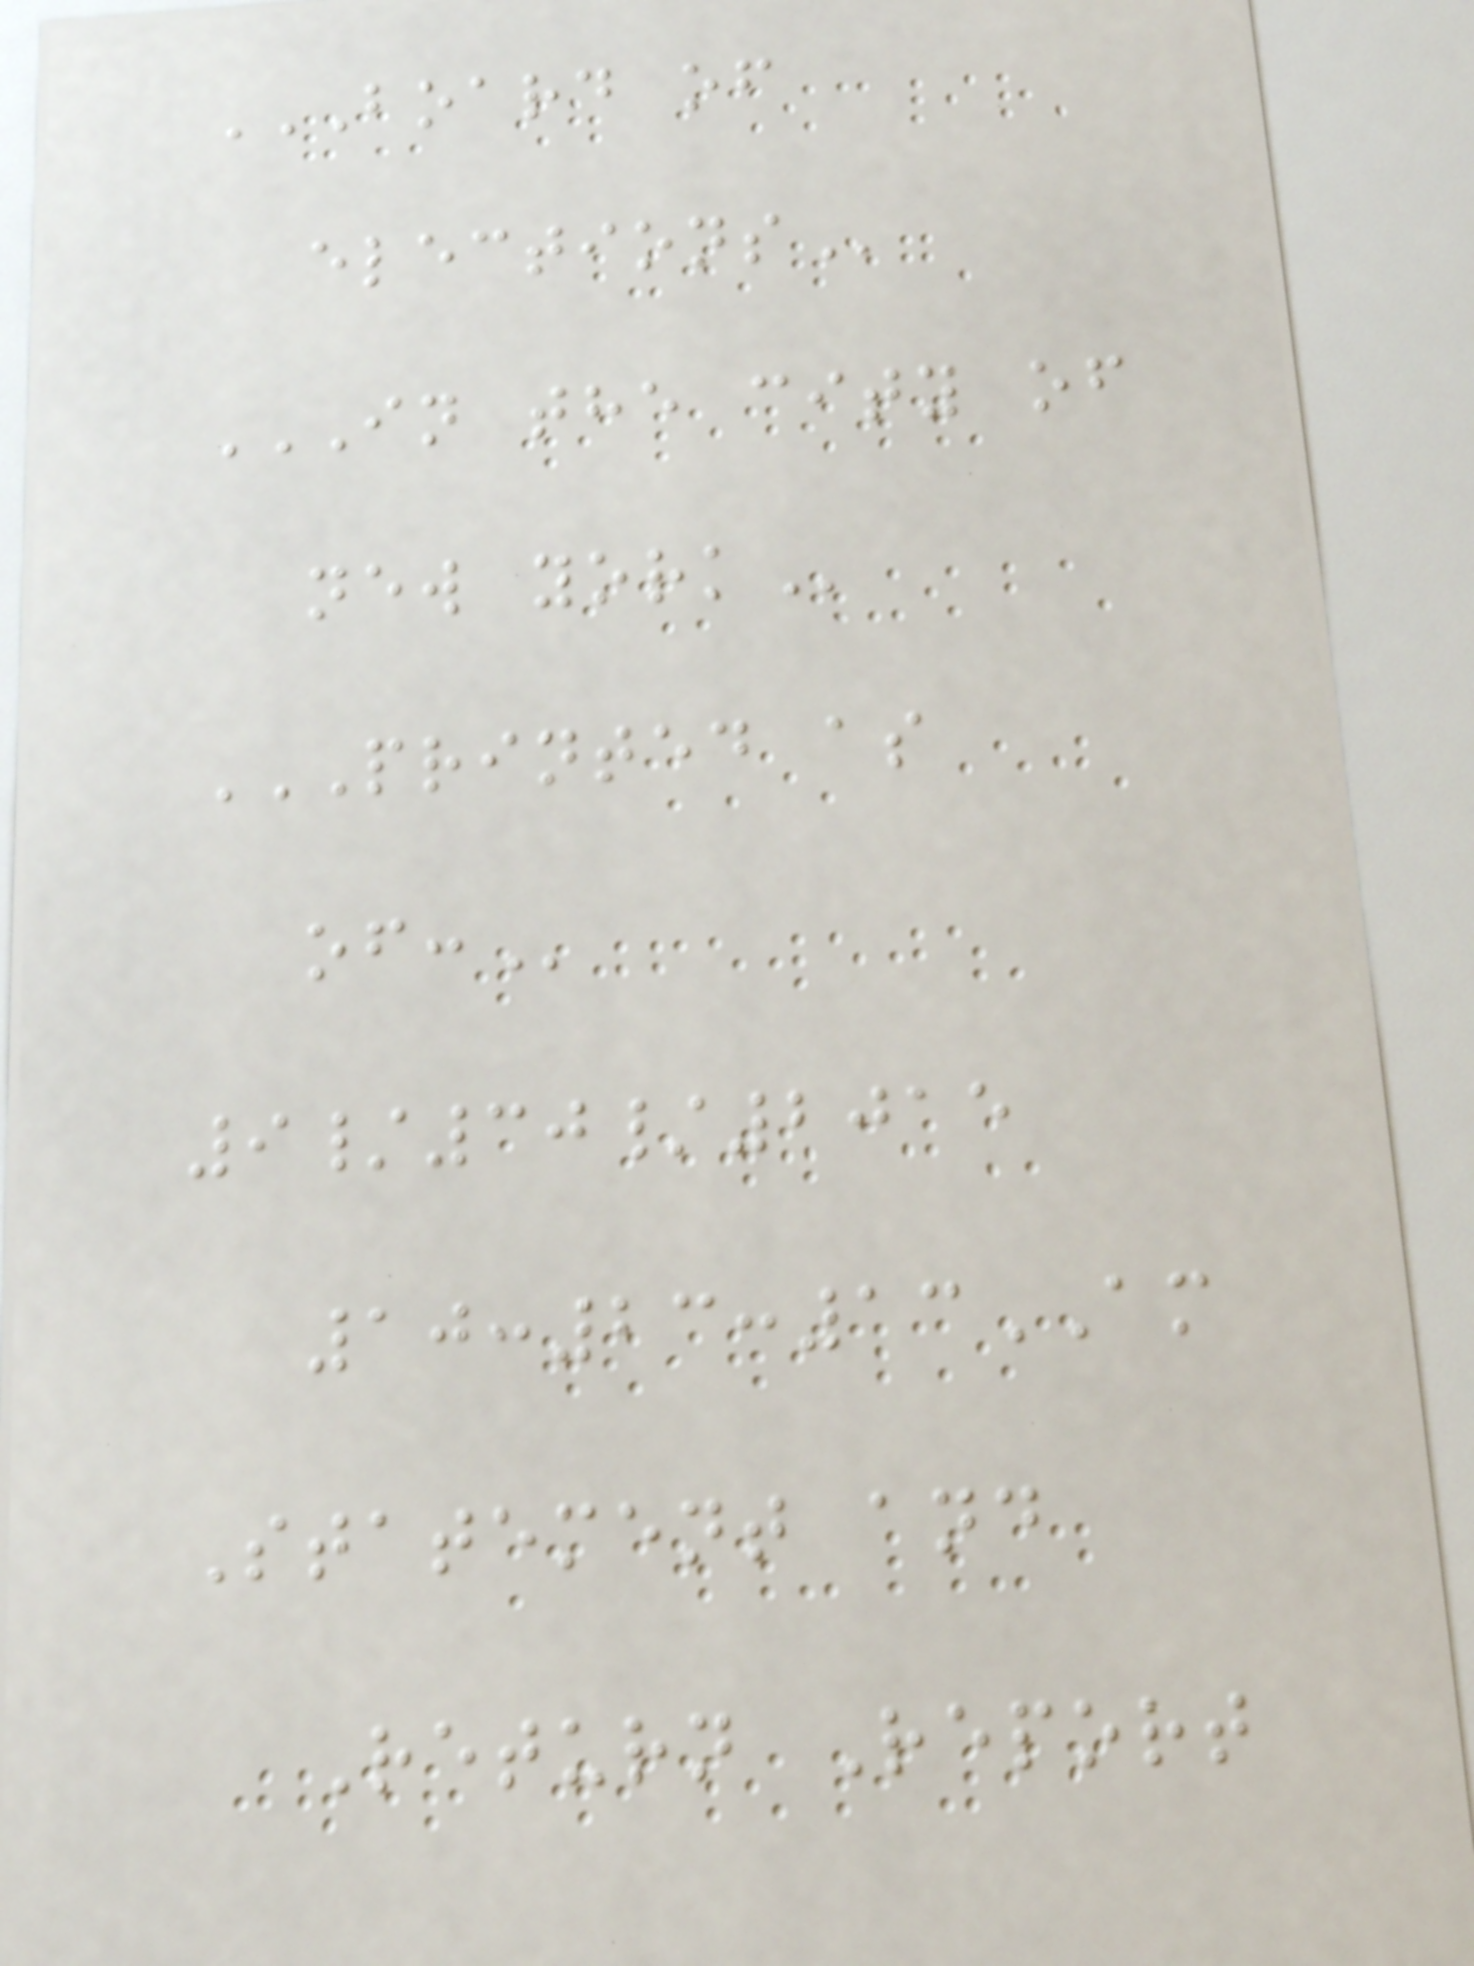BOARD OF
ELECTIONS
IN THE CITY OF
NEW YORK
PRINTED AS
OF:
9/30/2015
10:23:13AM
Statement and
Return Report
